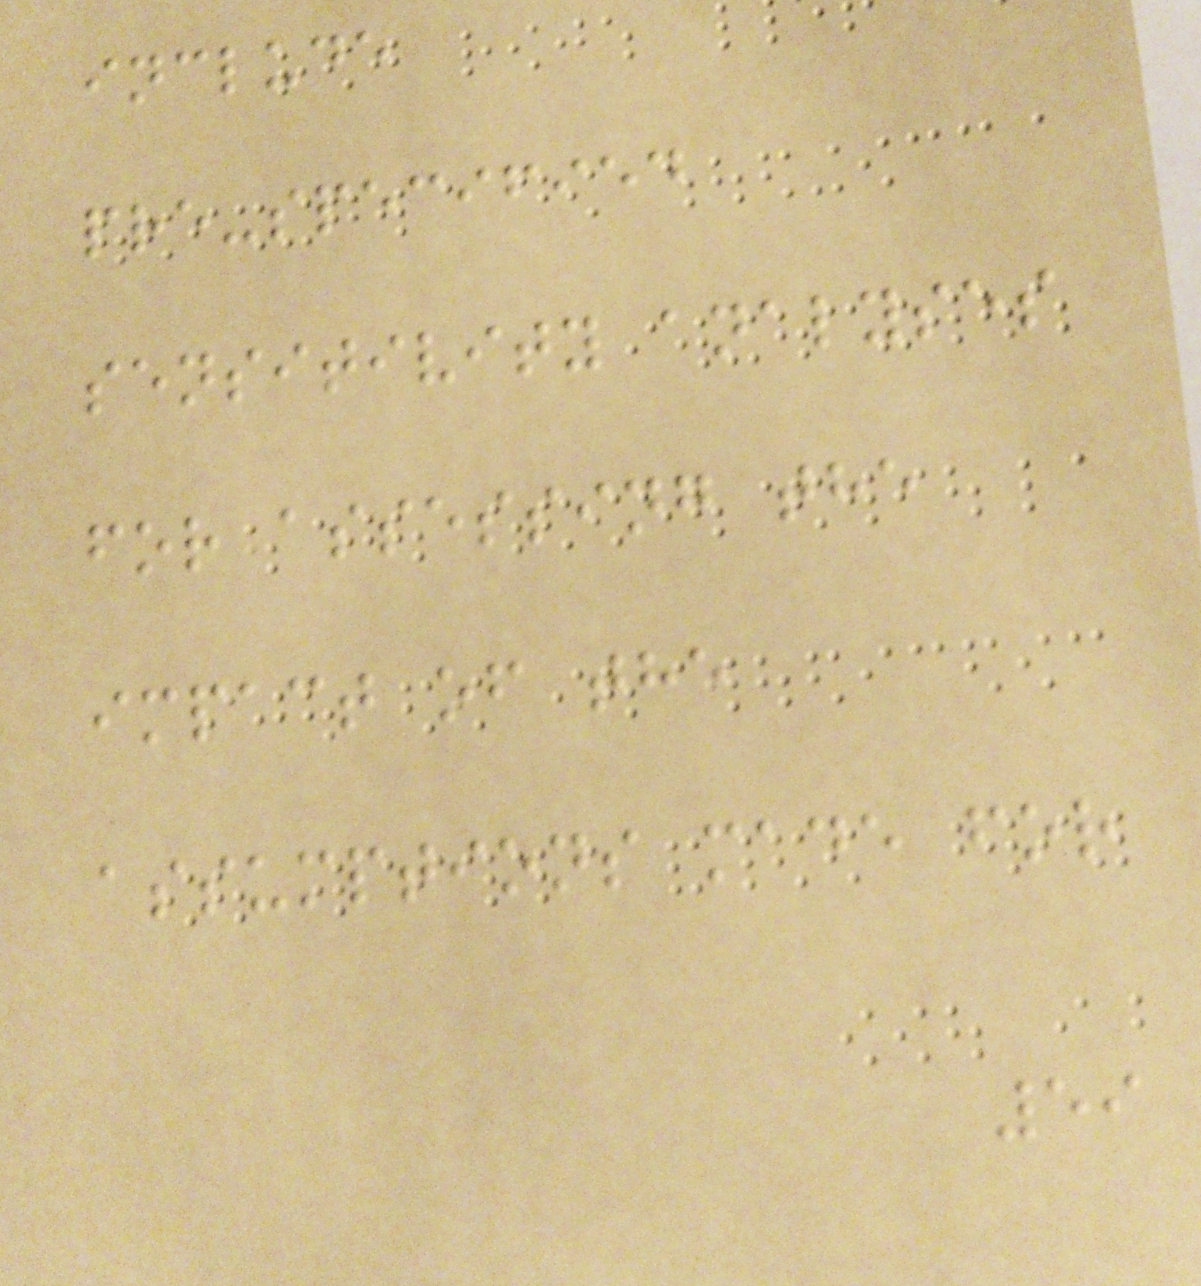include
pre-specified
sensitivity analyses
for assessing the
impact of the
assumptions made for
59
